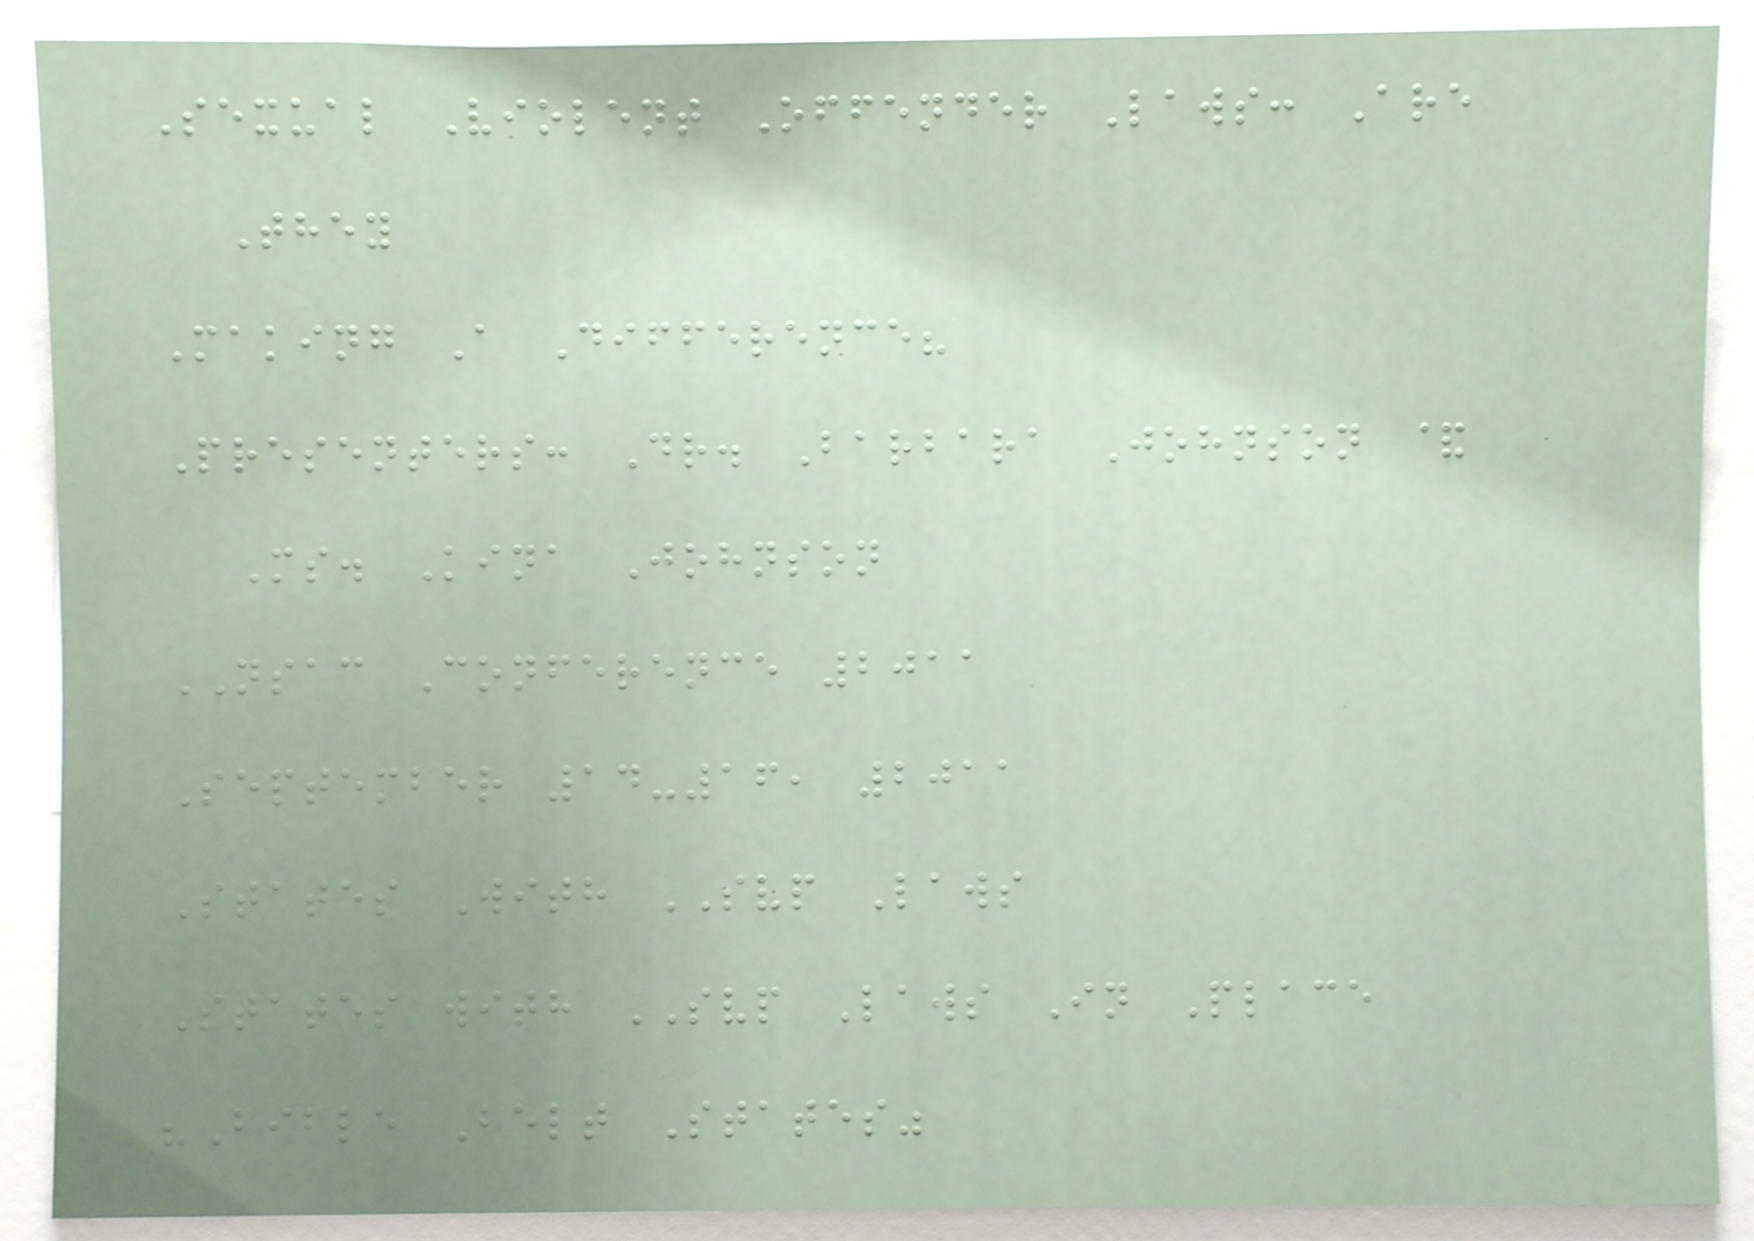Sexual Violent Offender Laws: Are
They
Making A Difference?
Presenters: Dr. Barbara Johnson &
Ms. Kina Johnson
NSAC Conference 2011
September 14-16, 2011
States With SVP Laws
States with SVP Laws In Place
"Bible Belt States"
